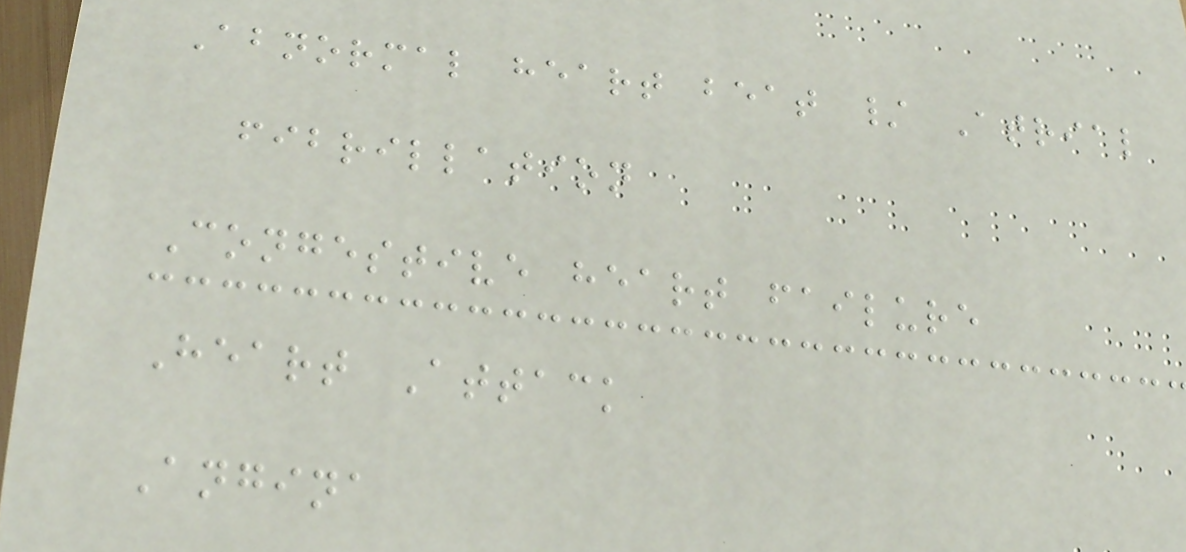Abnormal heart beat / Atrial
fibrillation
Congestive heart failure
Heart Attack
Angina
